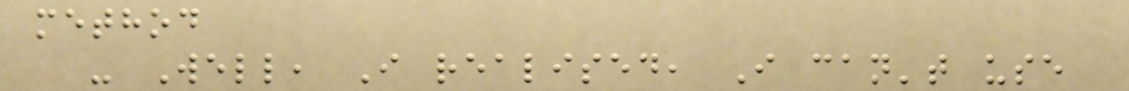method
- Well, I realised, I can't use
